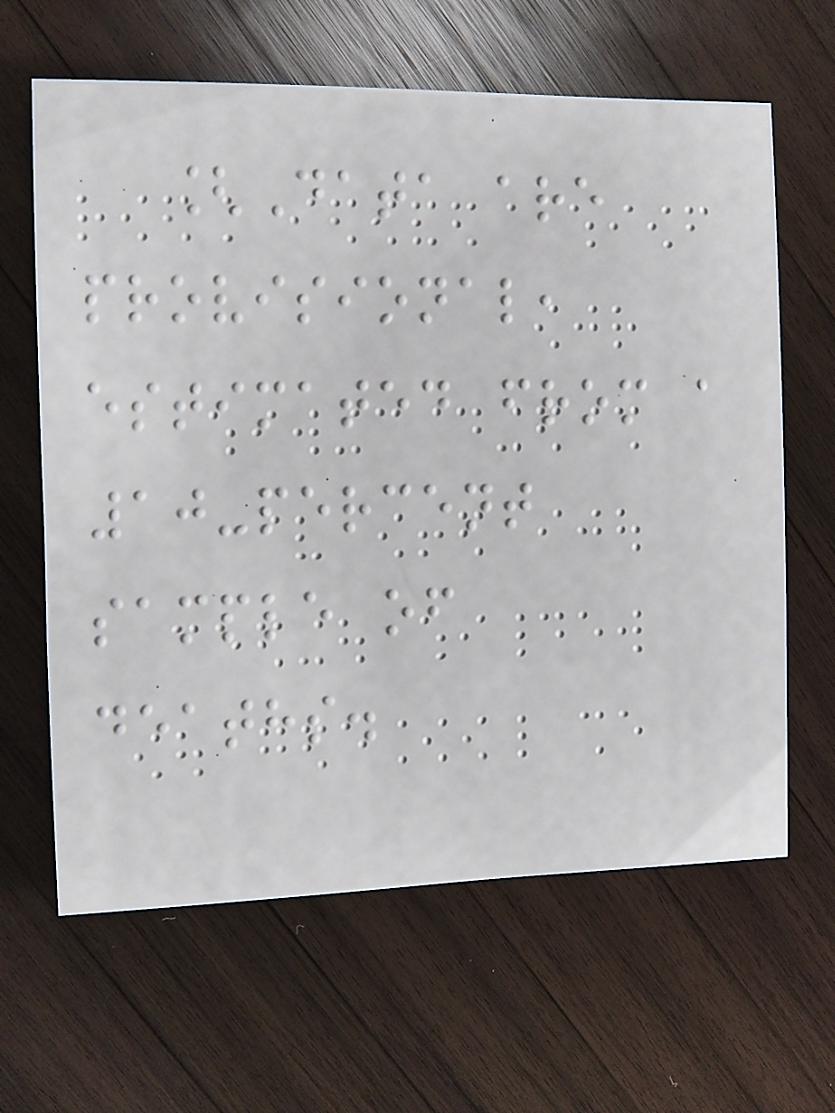[Data are
provisional,
estimated from a
10-percent
sample of
deaths.
